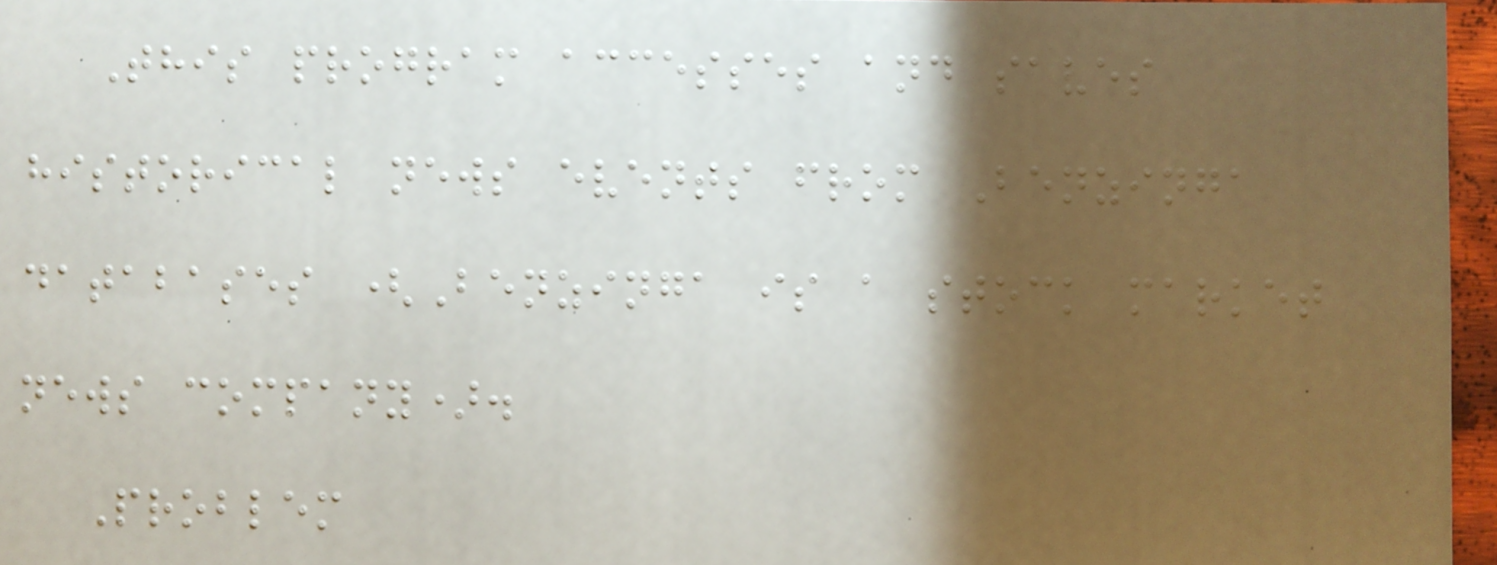This program accesses and saves
historical news events from Benzinga
databases (Benzinga is a stock market
news company).
Problem
